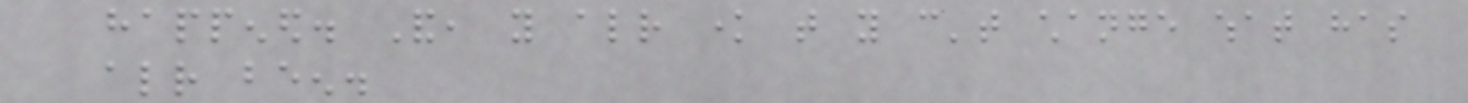happened. And, you already know that you can't change what has
already been.
